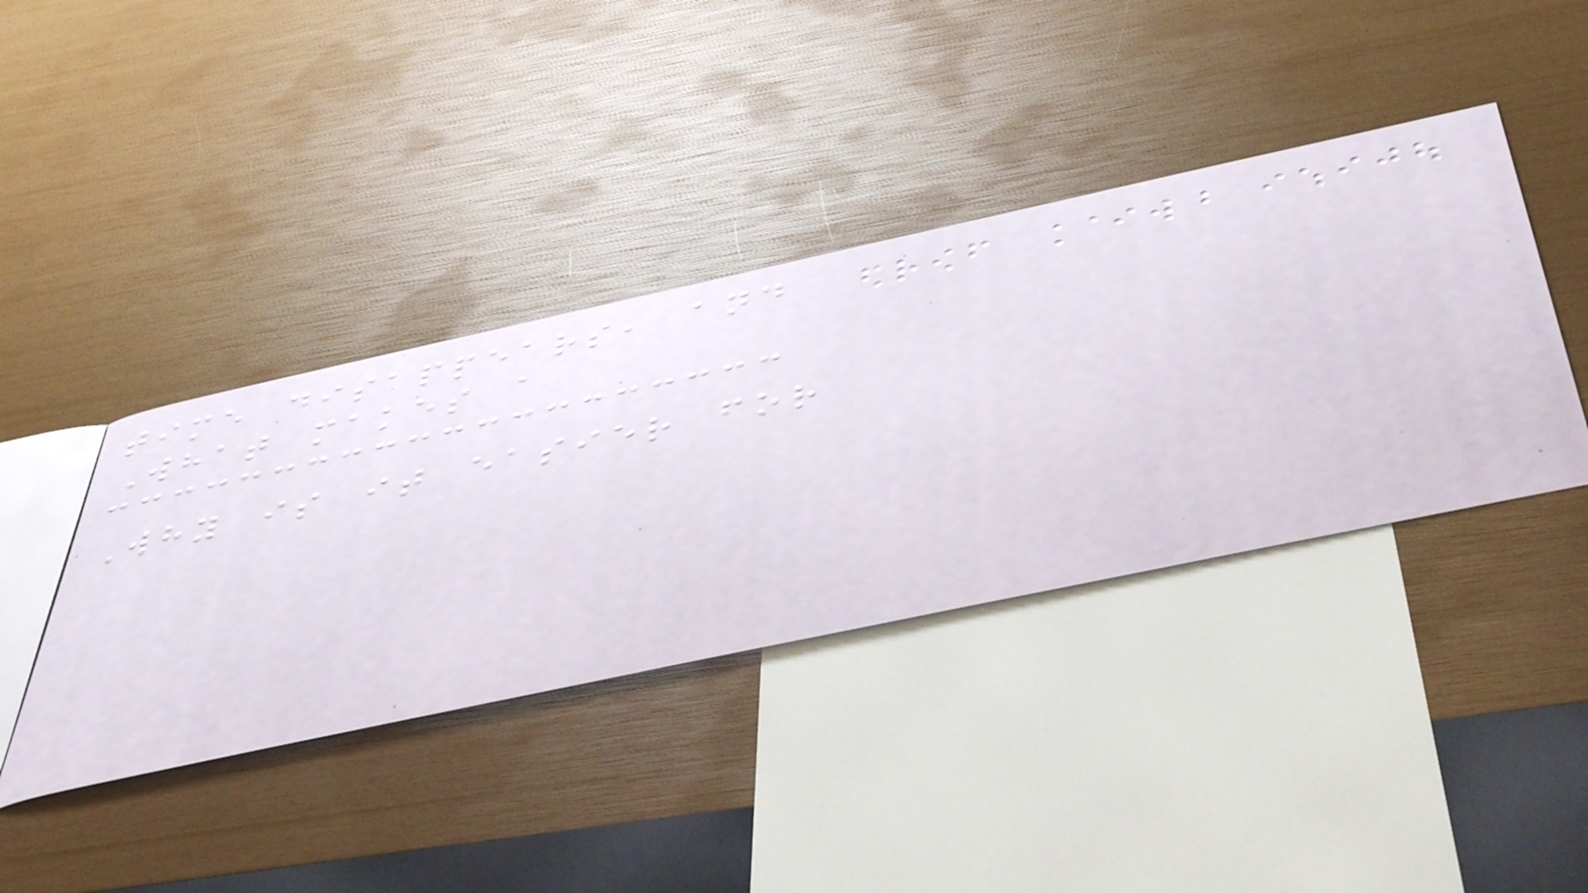time disappears, and
What makes a
Why is it easier for
